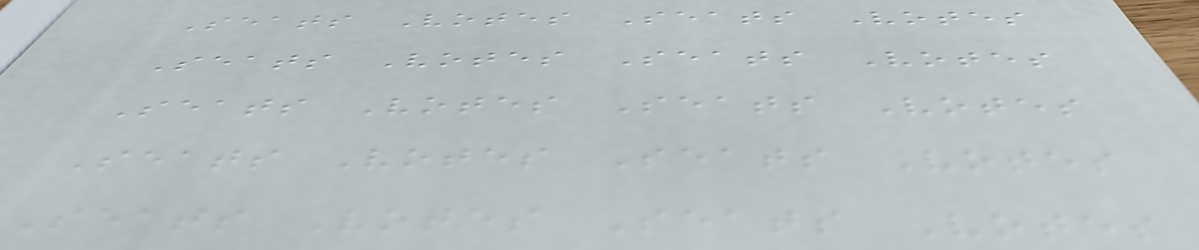Seats Votes Seats Votes
Seats Votes Seats Votes
Seats Votes Seats Votes
Seats Votes Seats Votes
Seats Votes Seats Votes
